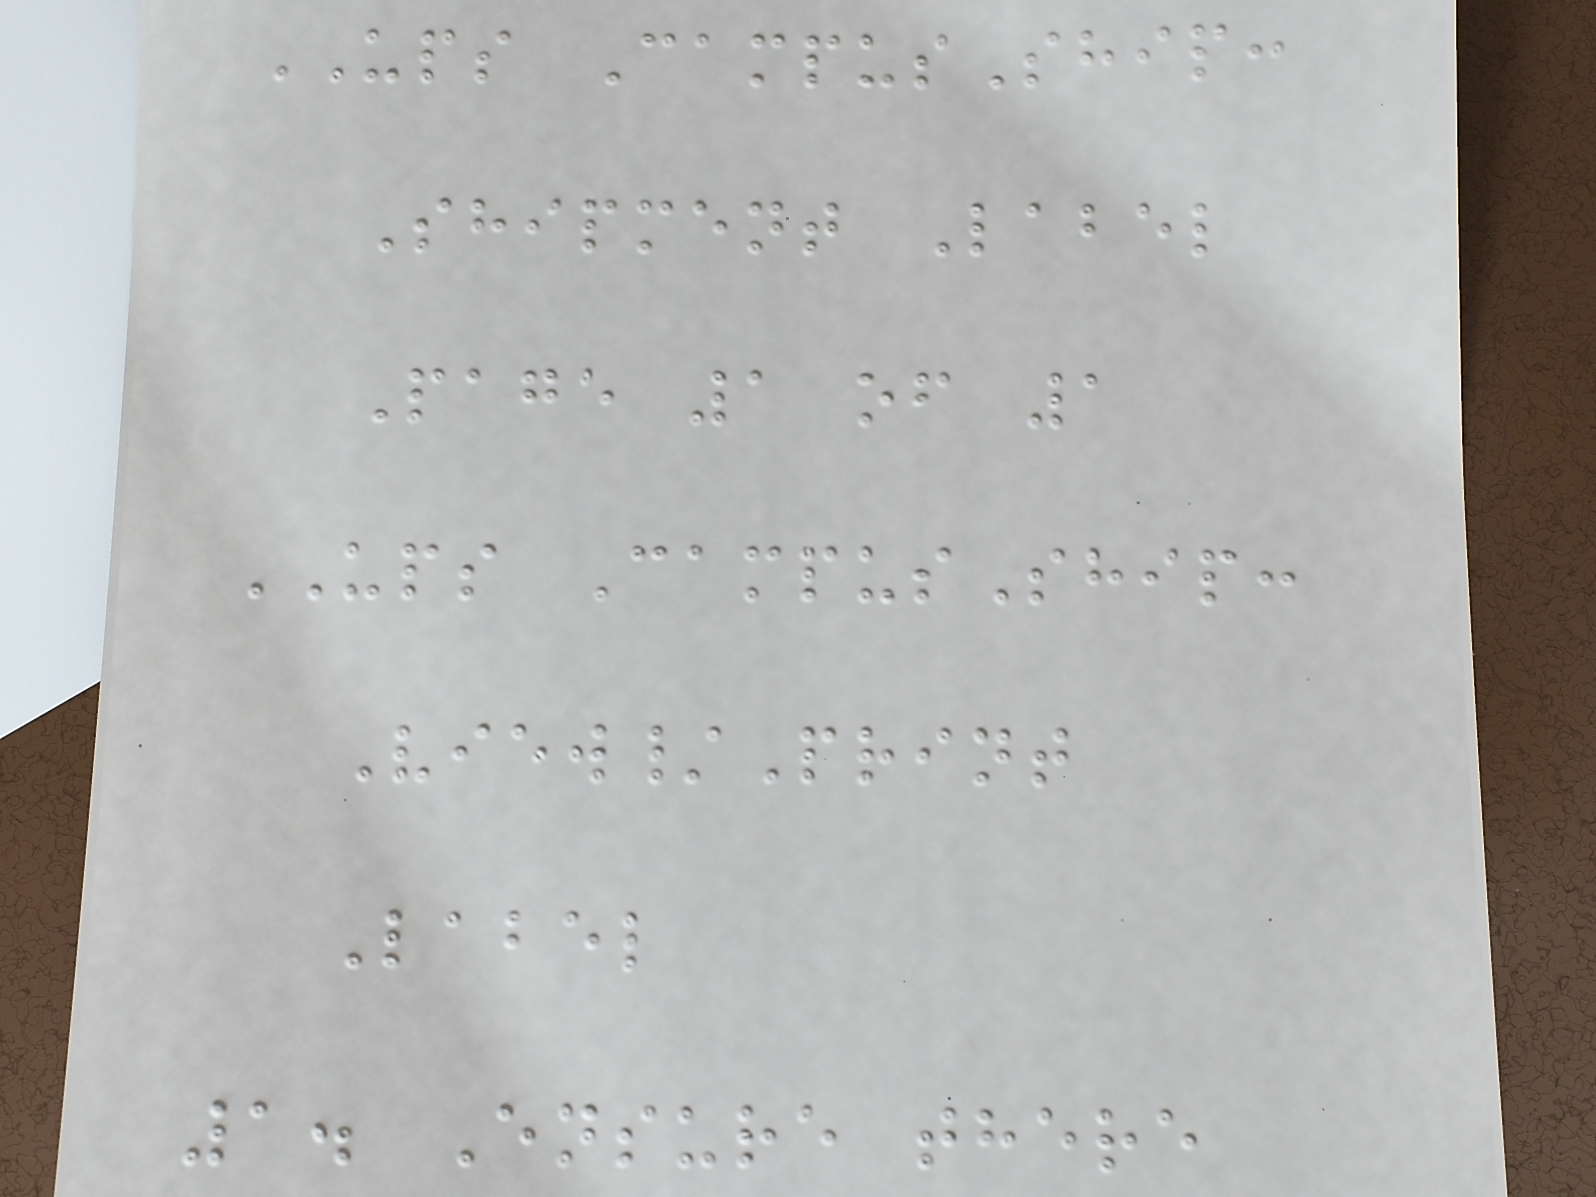UPS CampusShip:
Shipment Label
Page 1 of 1
UPS CampusShip:
View/Print
Label
1. Ensure there
